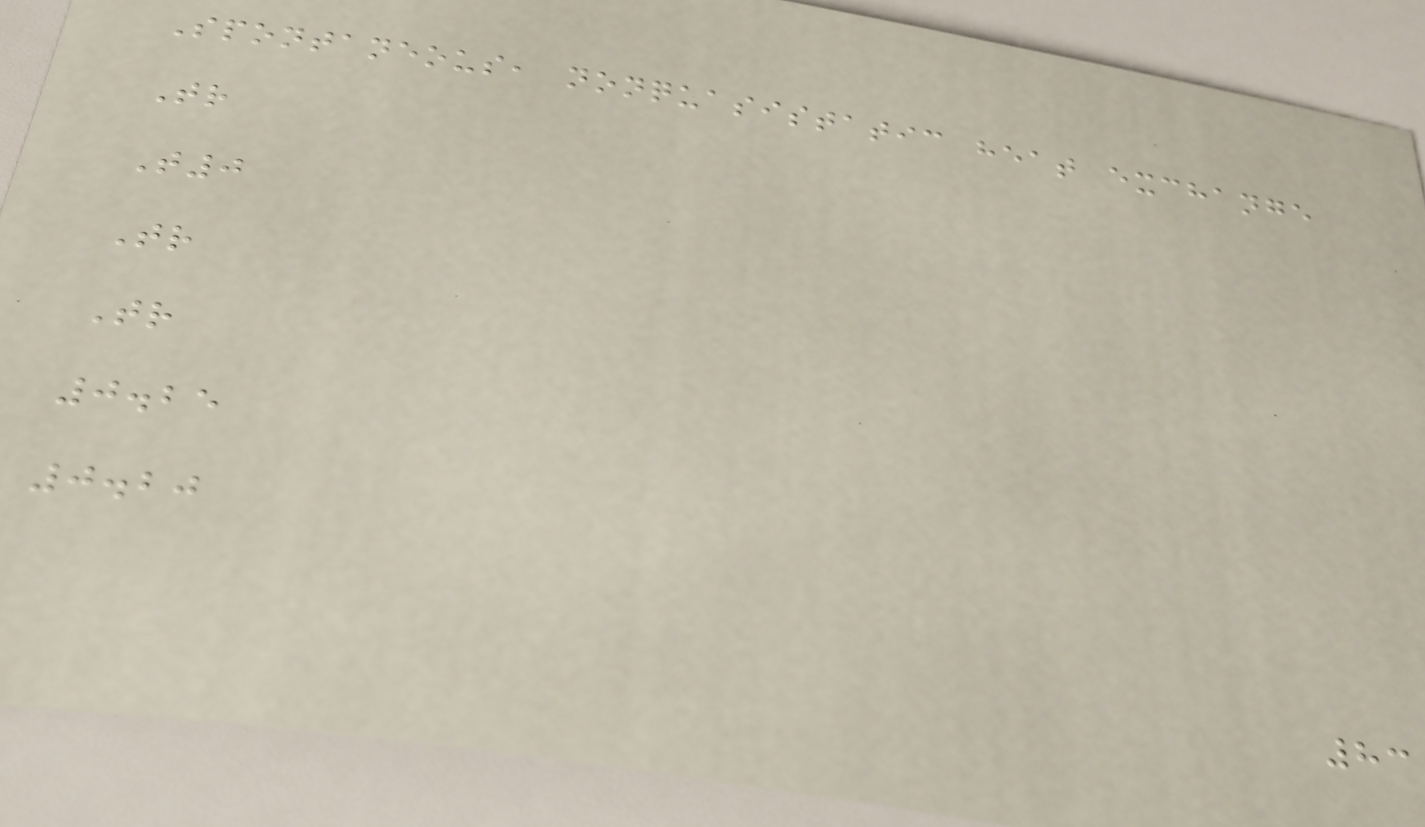Spontaneous, nonquasistatic heat exchange
Tr
T0
Tr
Tr
0.25
0.20
83
